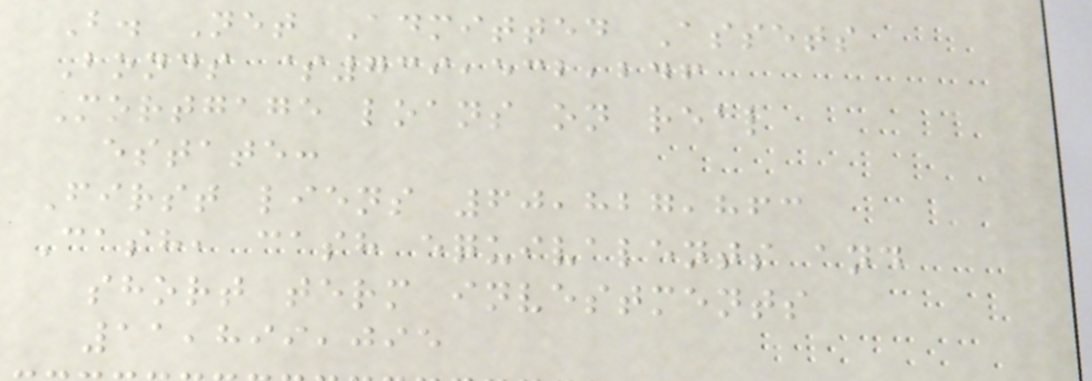B. Net Admitted Assets
Bonds $739,532,246
Mortgage loans on real
estate:
First liens 60,827,863
Cash, cash equivalents and
short term investments
11,899,095
